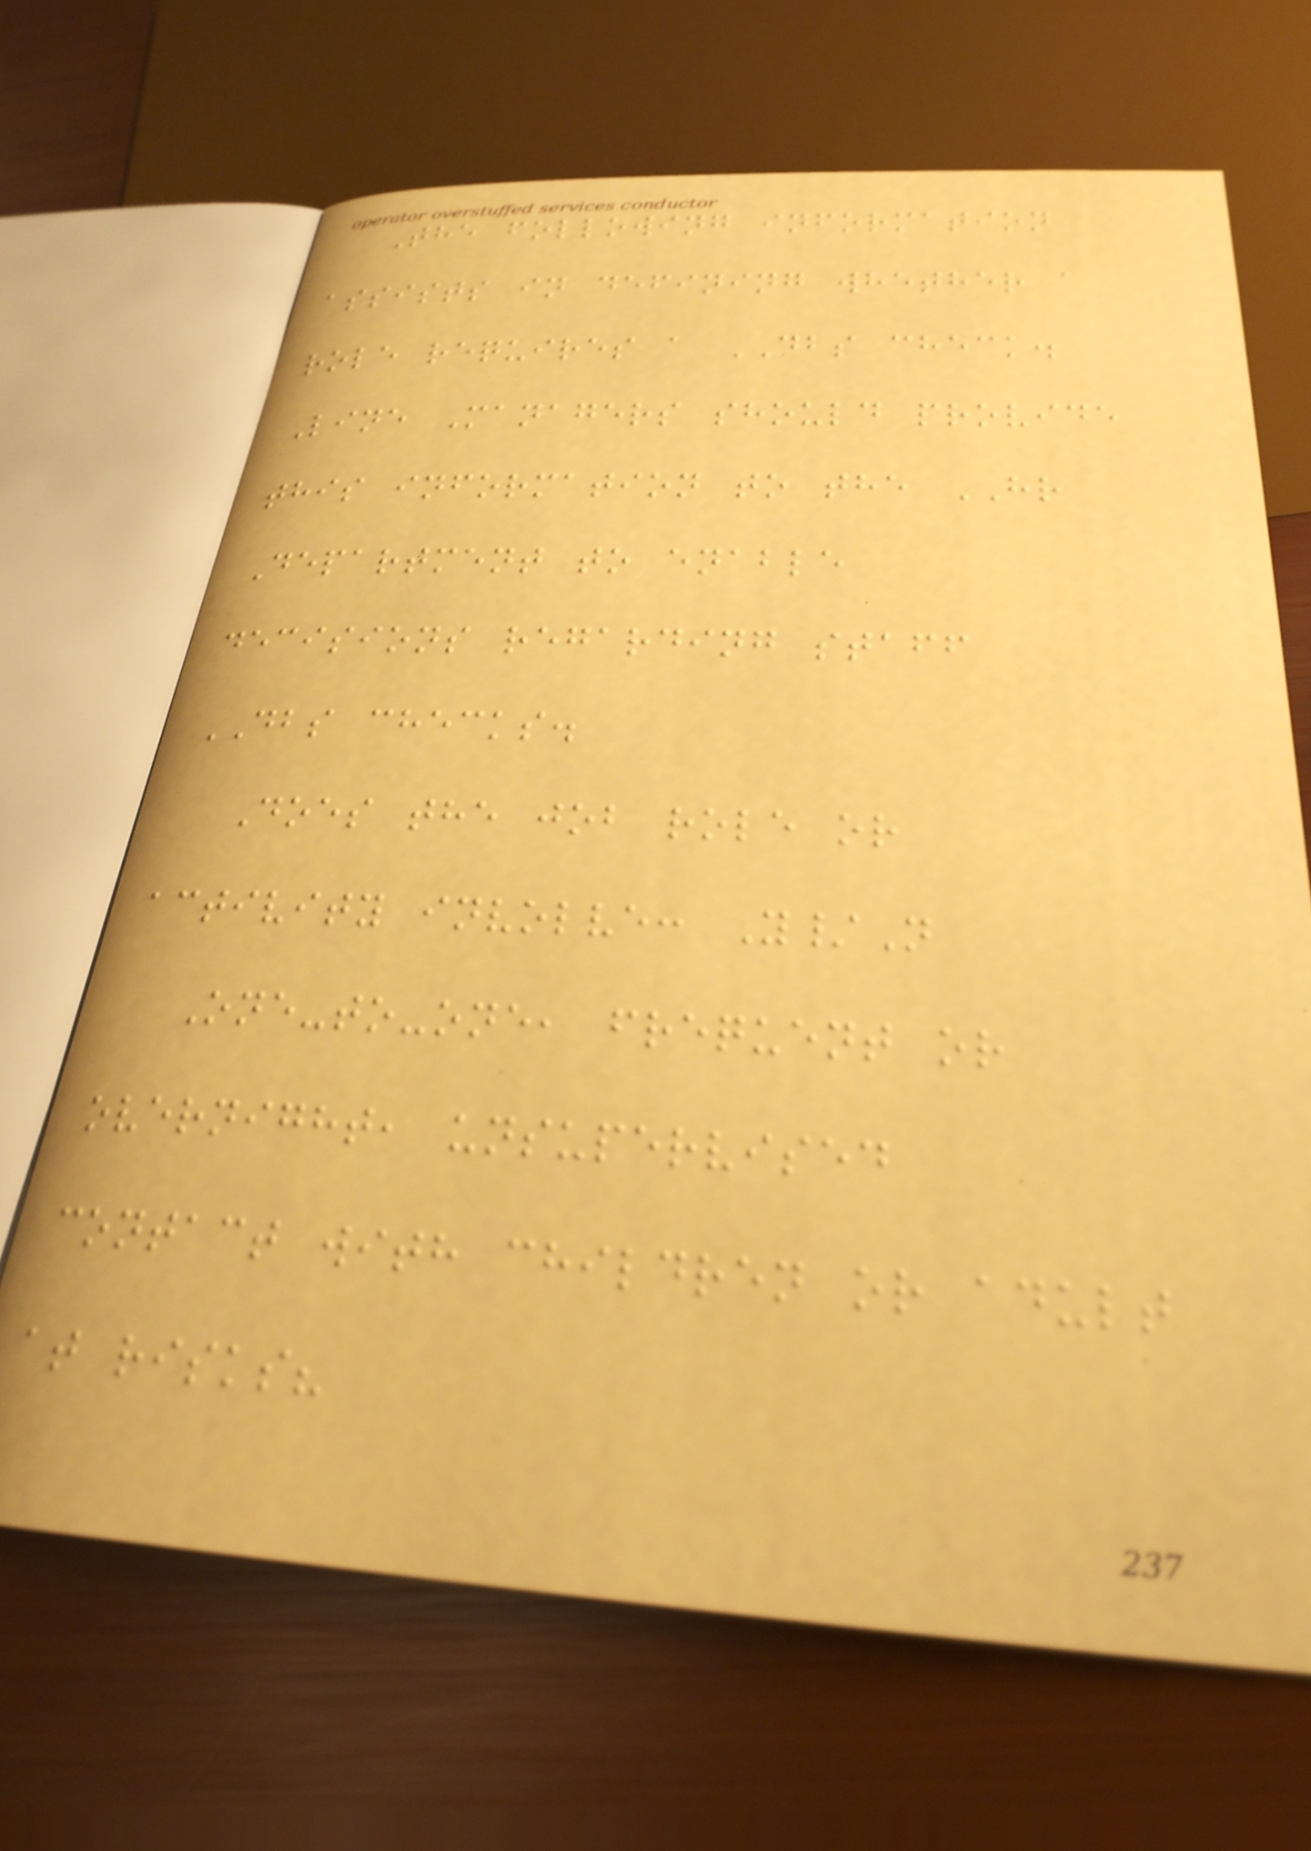The following information
assists in defining whether a
role requires a DBS check.
Line Managers should provide
this information to the HR
Department to enable
decisions regarding staff
DBS checks.
Does the job role or
activity involve: Y/N
One-to-one, frequent or
overnight, unsupervised
contact with children or adult
at risks?
